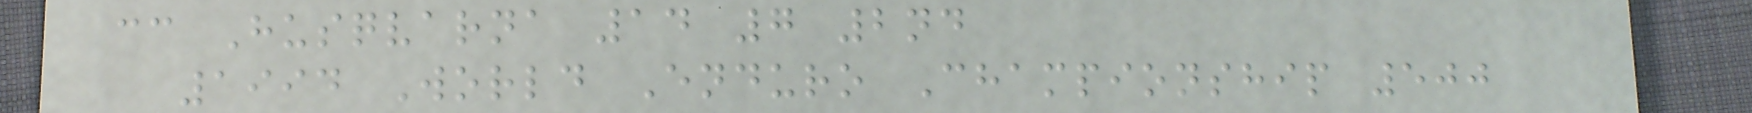cc Husqvarna 14 7 2nd
1994 World Enduro Championship 500
